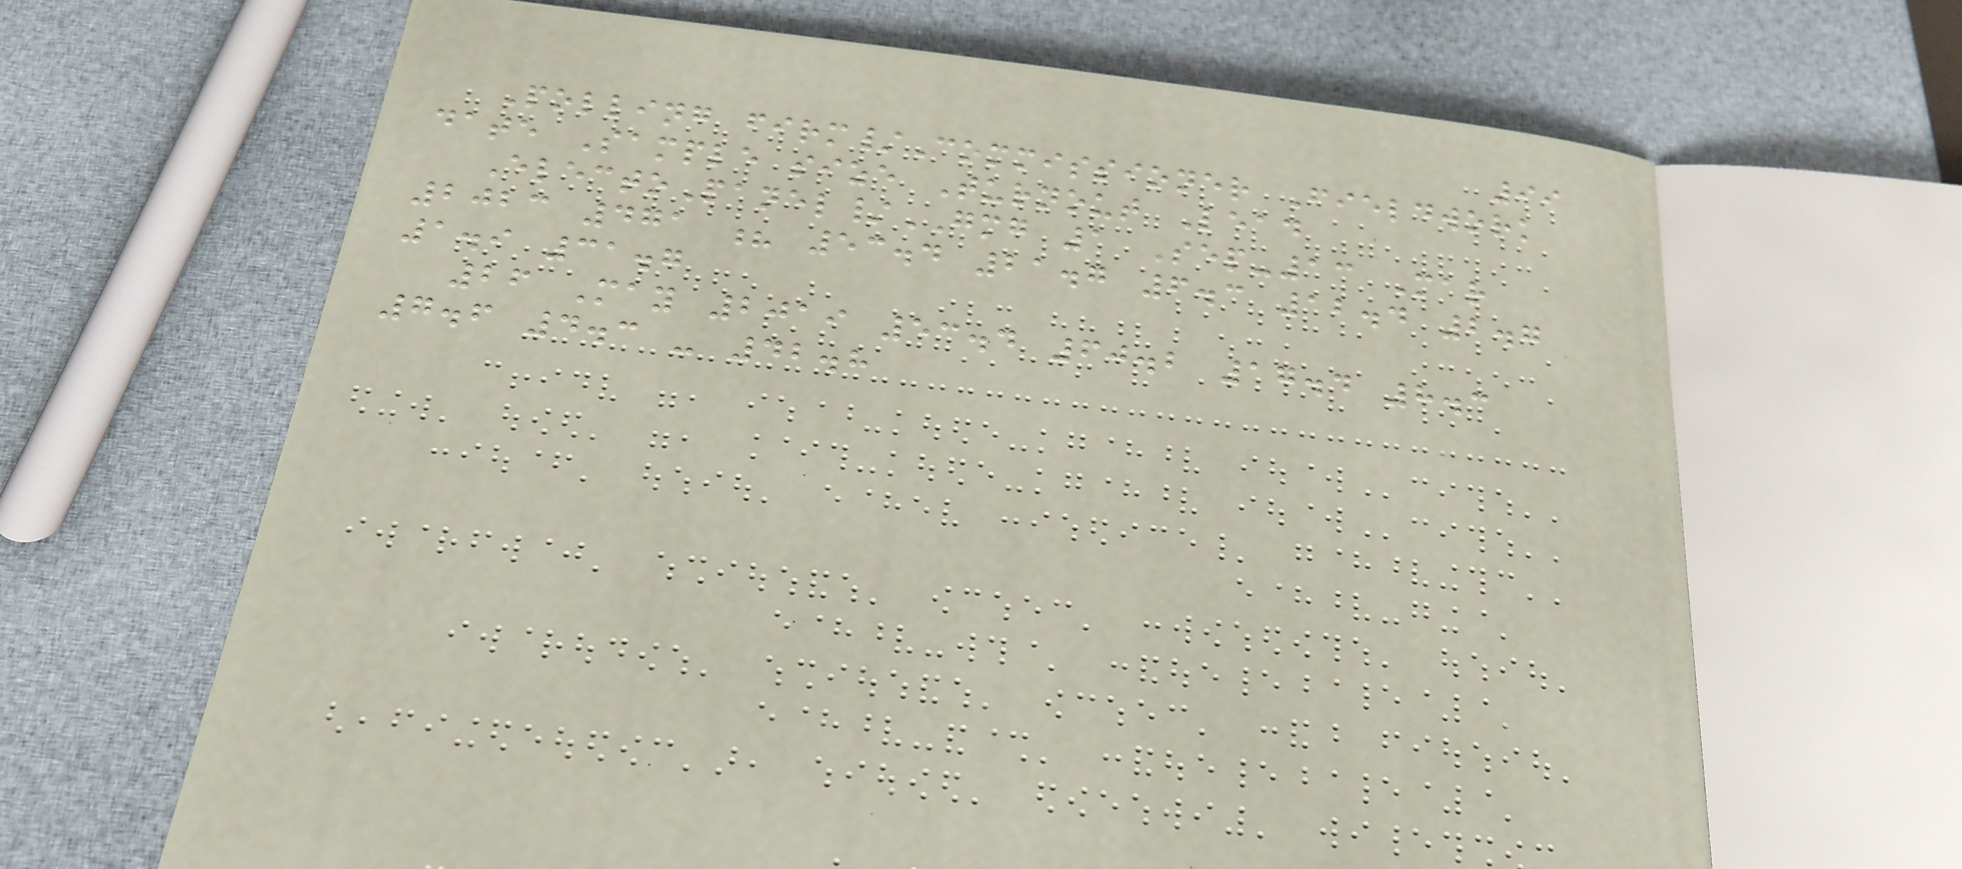99
Polling firm/Commissioner Fieldwork
date Sample size Turnout Lead
ElectoPanel/GMG 1 Sep-13 Mar
2023 471 ? 53.4 21.7 6.3 12.4 2.7
1.9 31.7
26 May 2019 53.4 60.2 17.4 8.3
7.6 4.3 - 42.8
